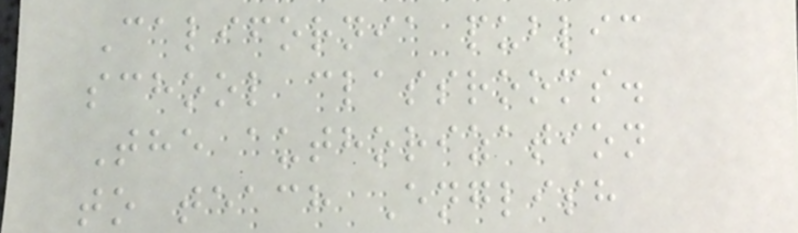California public
school classrooms.
The authorization
to teach English
